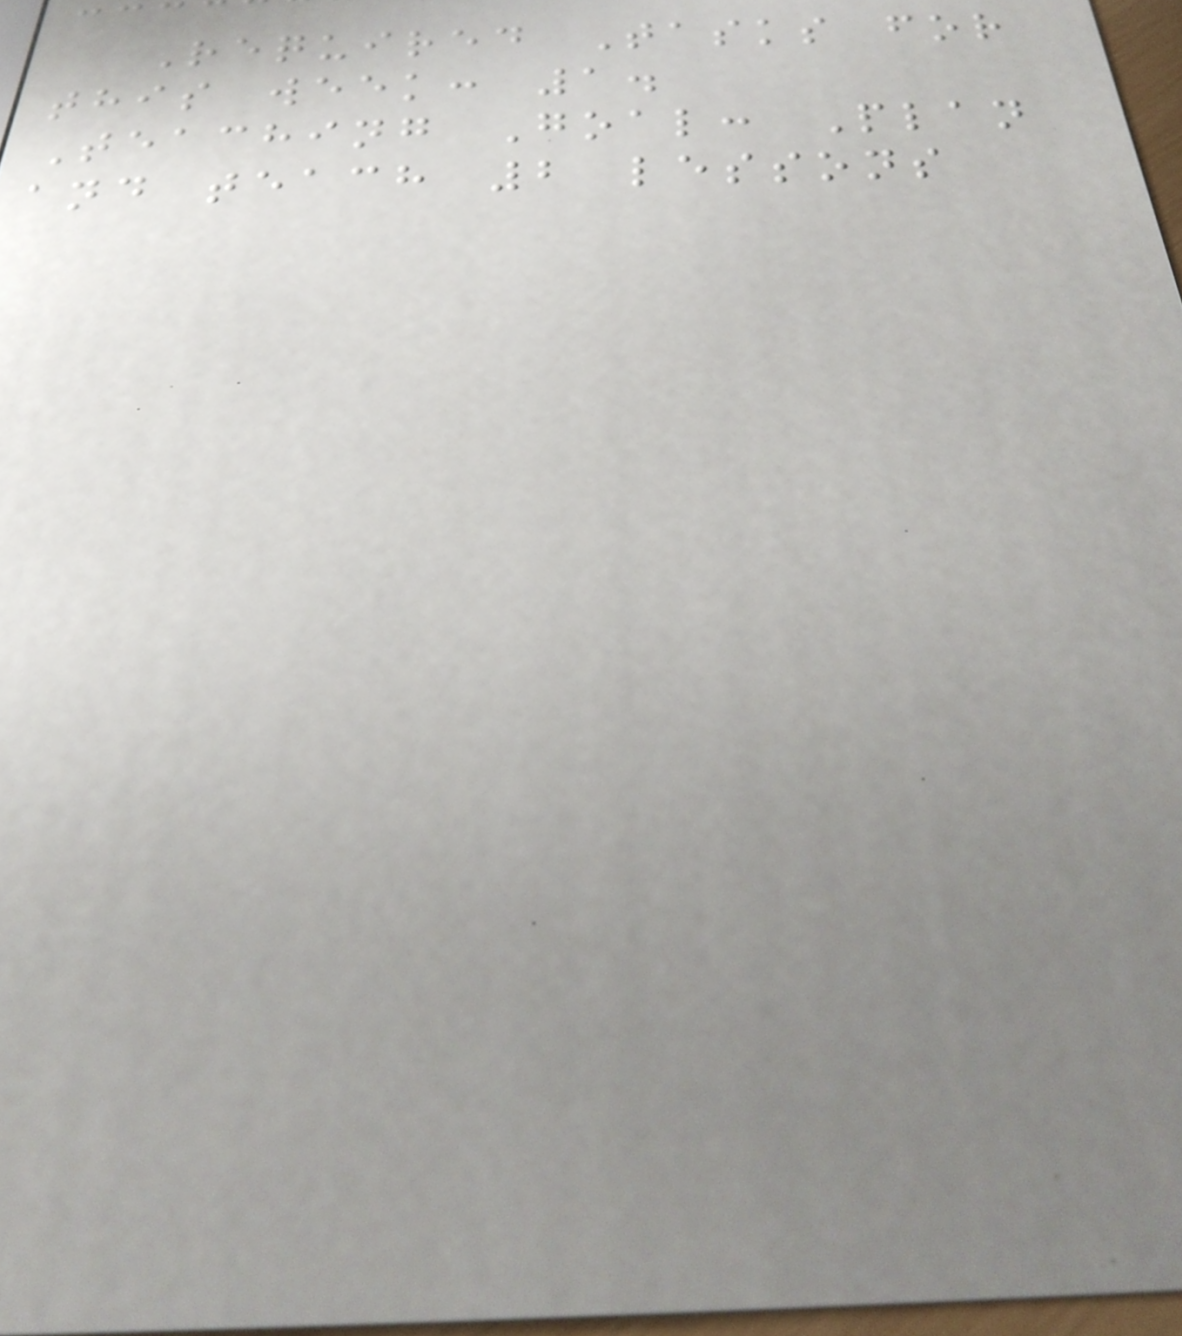Required Tasks for
this week: 1.
Teaching Goal: Plan
and teach 2 lessons
